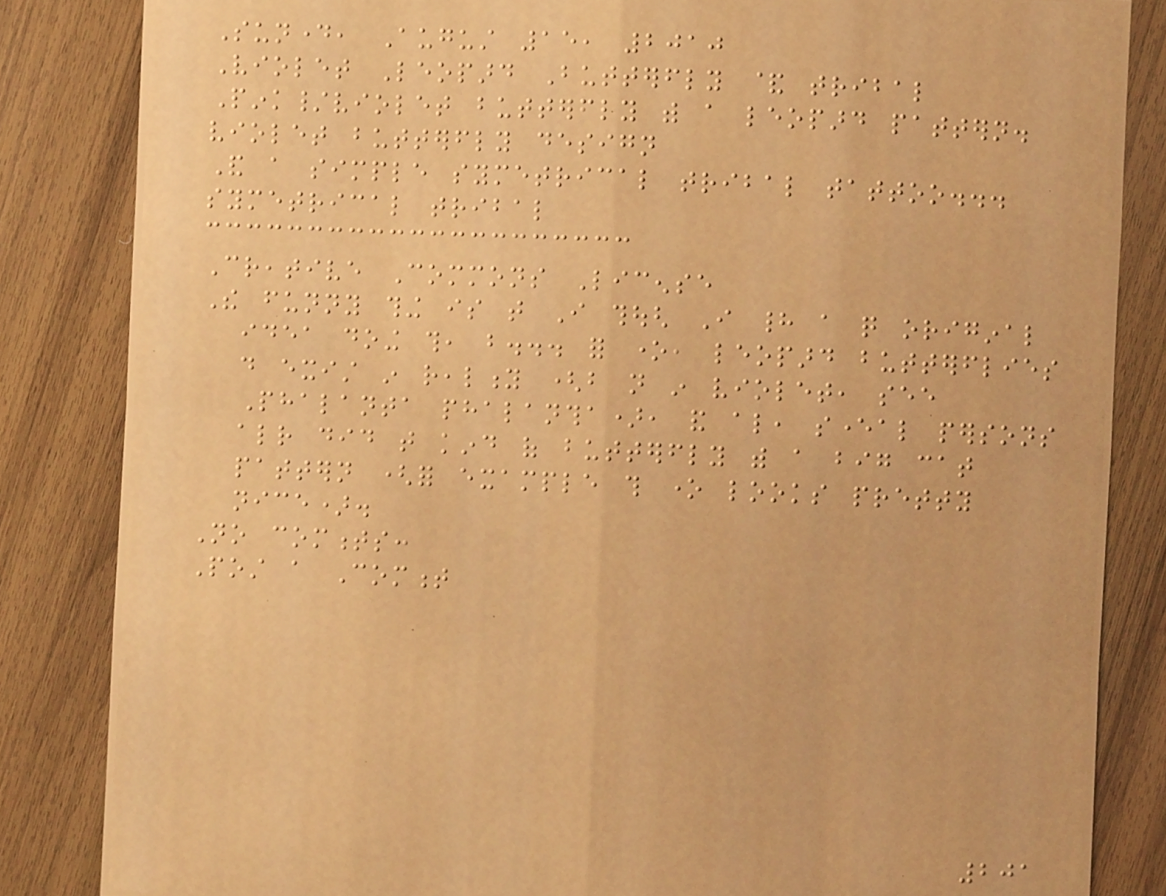Sunday, August 15, 2010
Violet Leopard Butterfly & tribal
Pink/violet butterfly with a leopard pattern.
violet butterfly design
And a simple symetrical tribal tattoo...
symetrical tribal
Creative Commons License
The funny thing is that I though I had a quite original
idea doing this, but... for one, leopard butterflies
do exist in reality (but not in violet, see
Phalanta phalantha), and also, several persons
already did that kind of butterfly with a big cat
pattern (for example this one looks pretty
nice).
No comments:
Post a Comment
201
